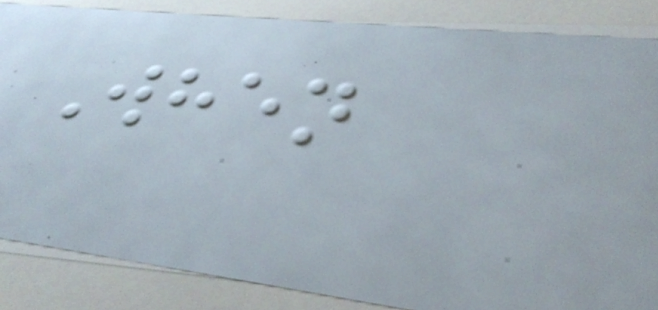When
